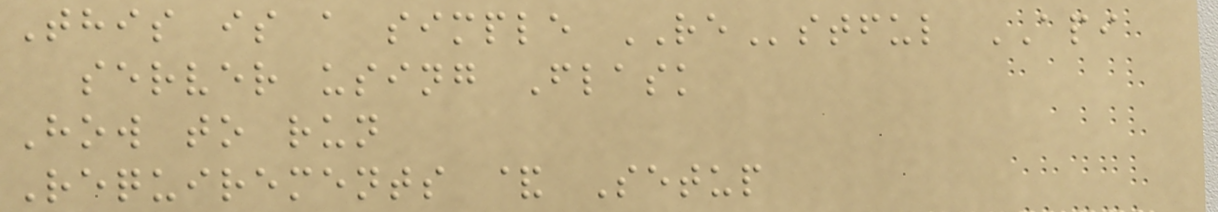This is a simple REstful API
server using Flask
How to run
Requirements & Setup
